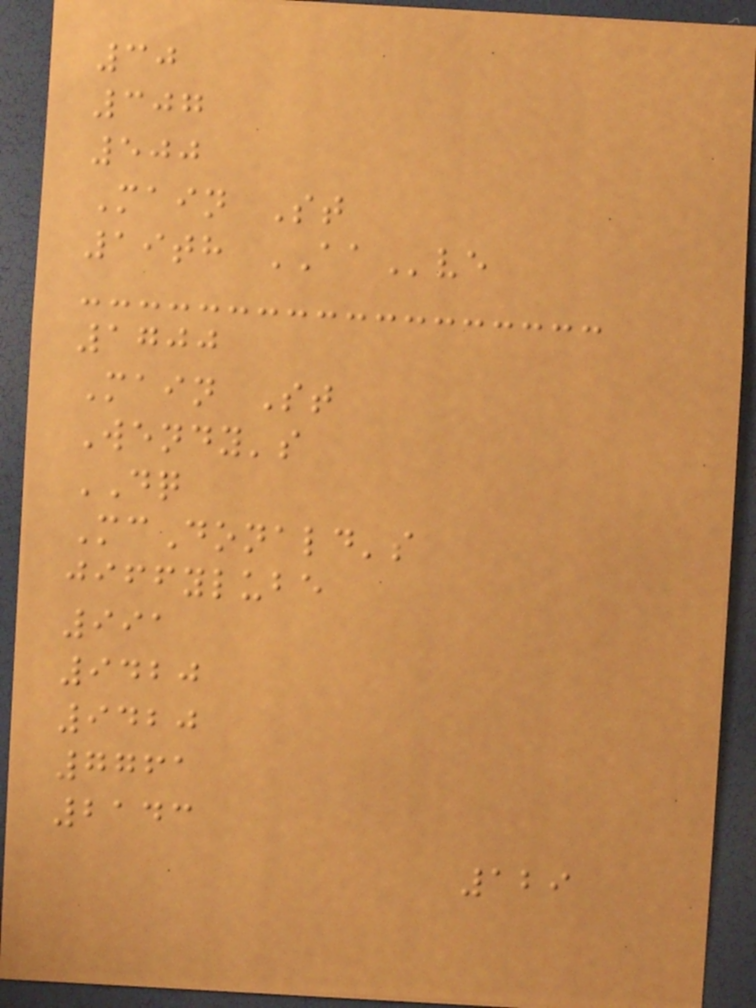30
307
500
Main St
19th AAve
1700
Main St
Wendy's
DQ
McDonald's
jiffylube
991
9420
9420
7761
2143
129
